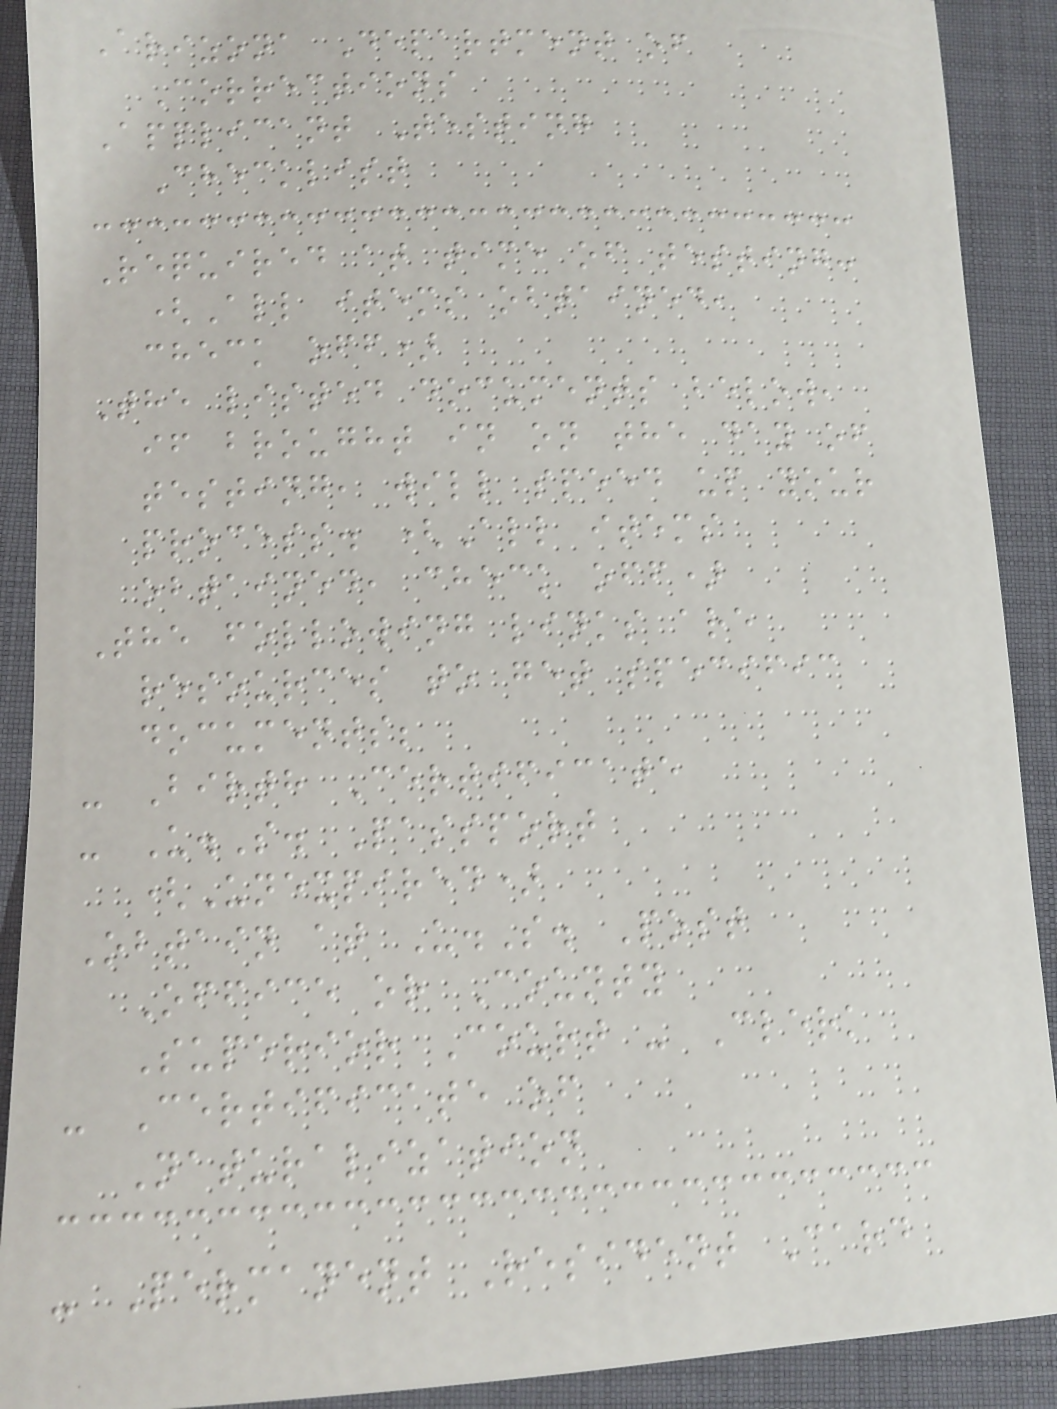Arizona Department of
Corrections
Applicant Testing
Checklist
Required at time of testing:
(All items obtained,
check off)
The listed documents below,
if brought in on the day of
testing, will speed up your
process. (All items
obtained, check off)
The following links are
resources to get specific
documents;
- Birth Certificate
- U.S. Passport
(Unexpired)
Obtain at U.S. Post
Office or County
Superior Court - Clerk
- Certificate of
Naturalization
- Permanent Resident Card
